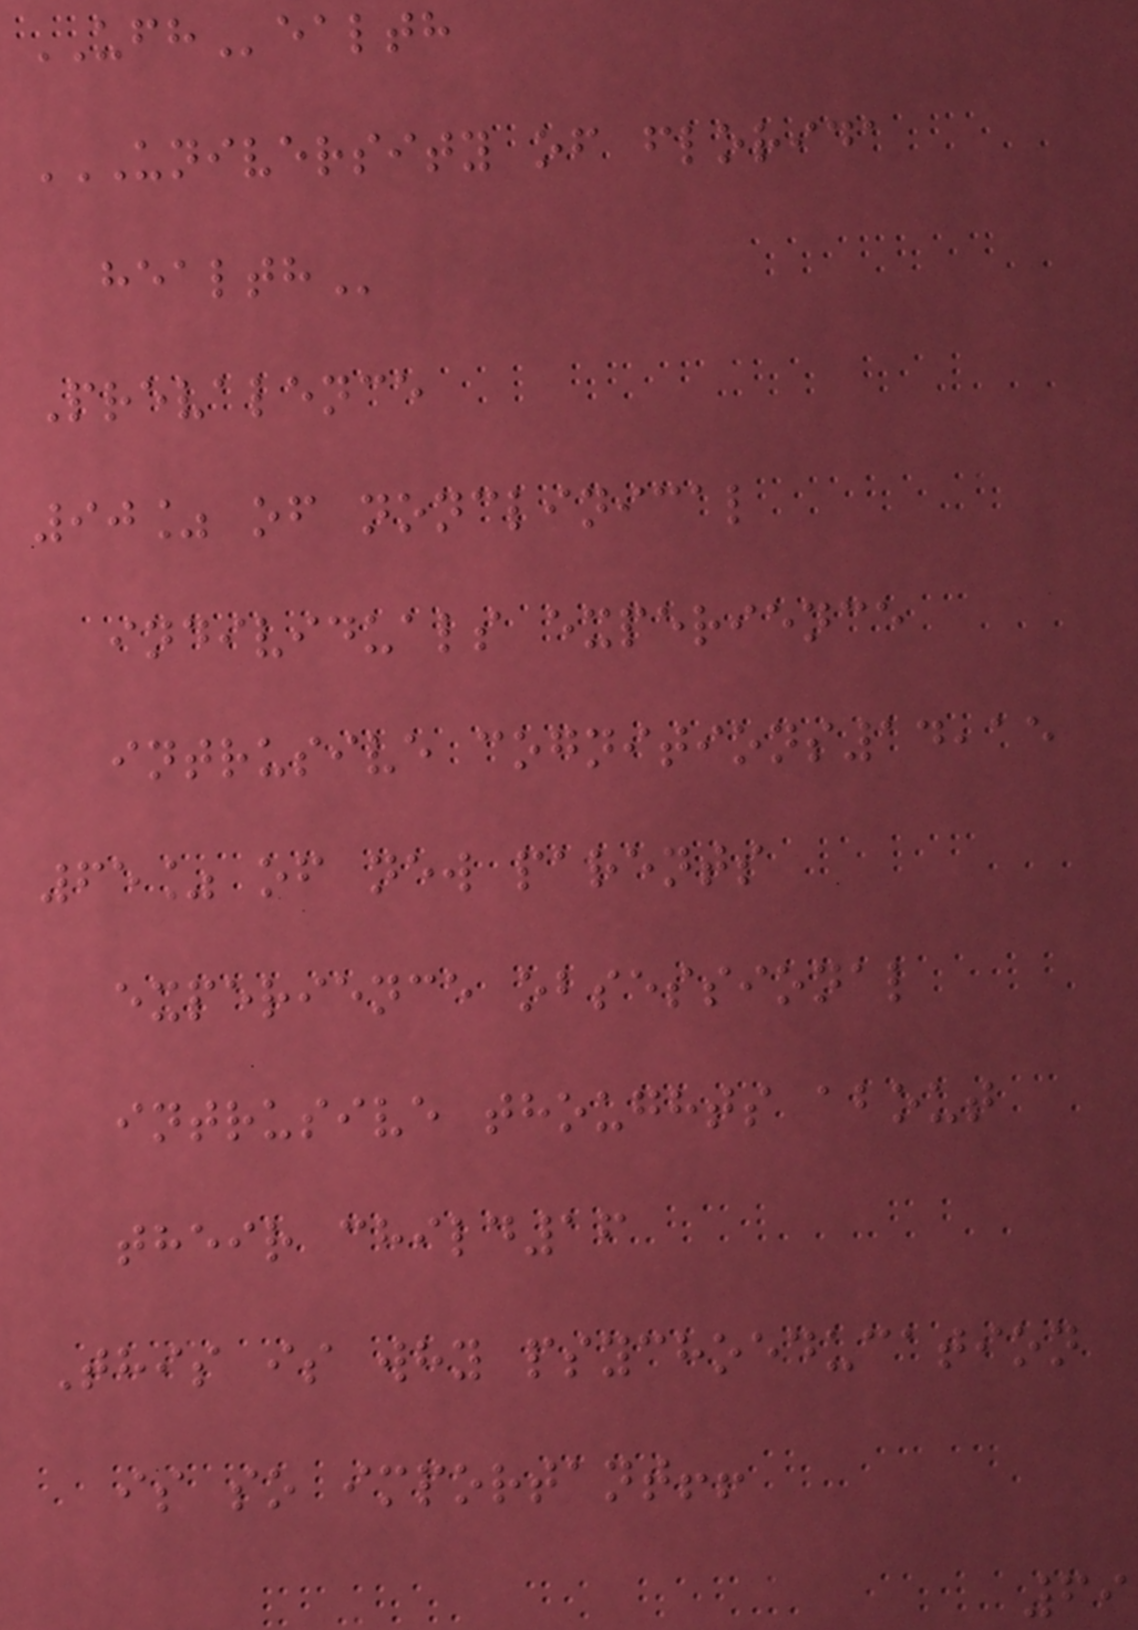UFHealth
UNIVERSITY OF FLORIDA
HEALTH
Prevalence
90% of nonclinical
individuals experience
intrusive cognitions14,15
65% of new parents
experience obsessional
intrusive thoughts about
their child16
This is why psychoeducation
is so important!!
69
